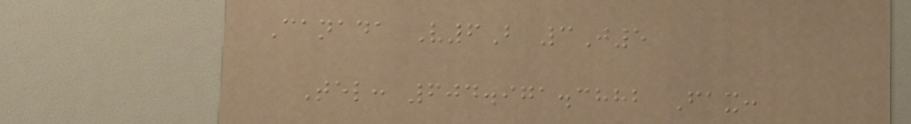Canada V6B 3J5
Tel: 604.971.3882 Fax:
